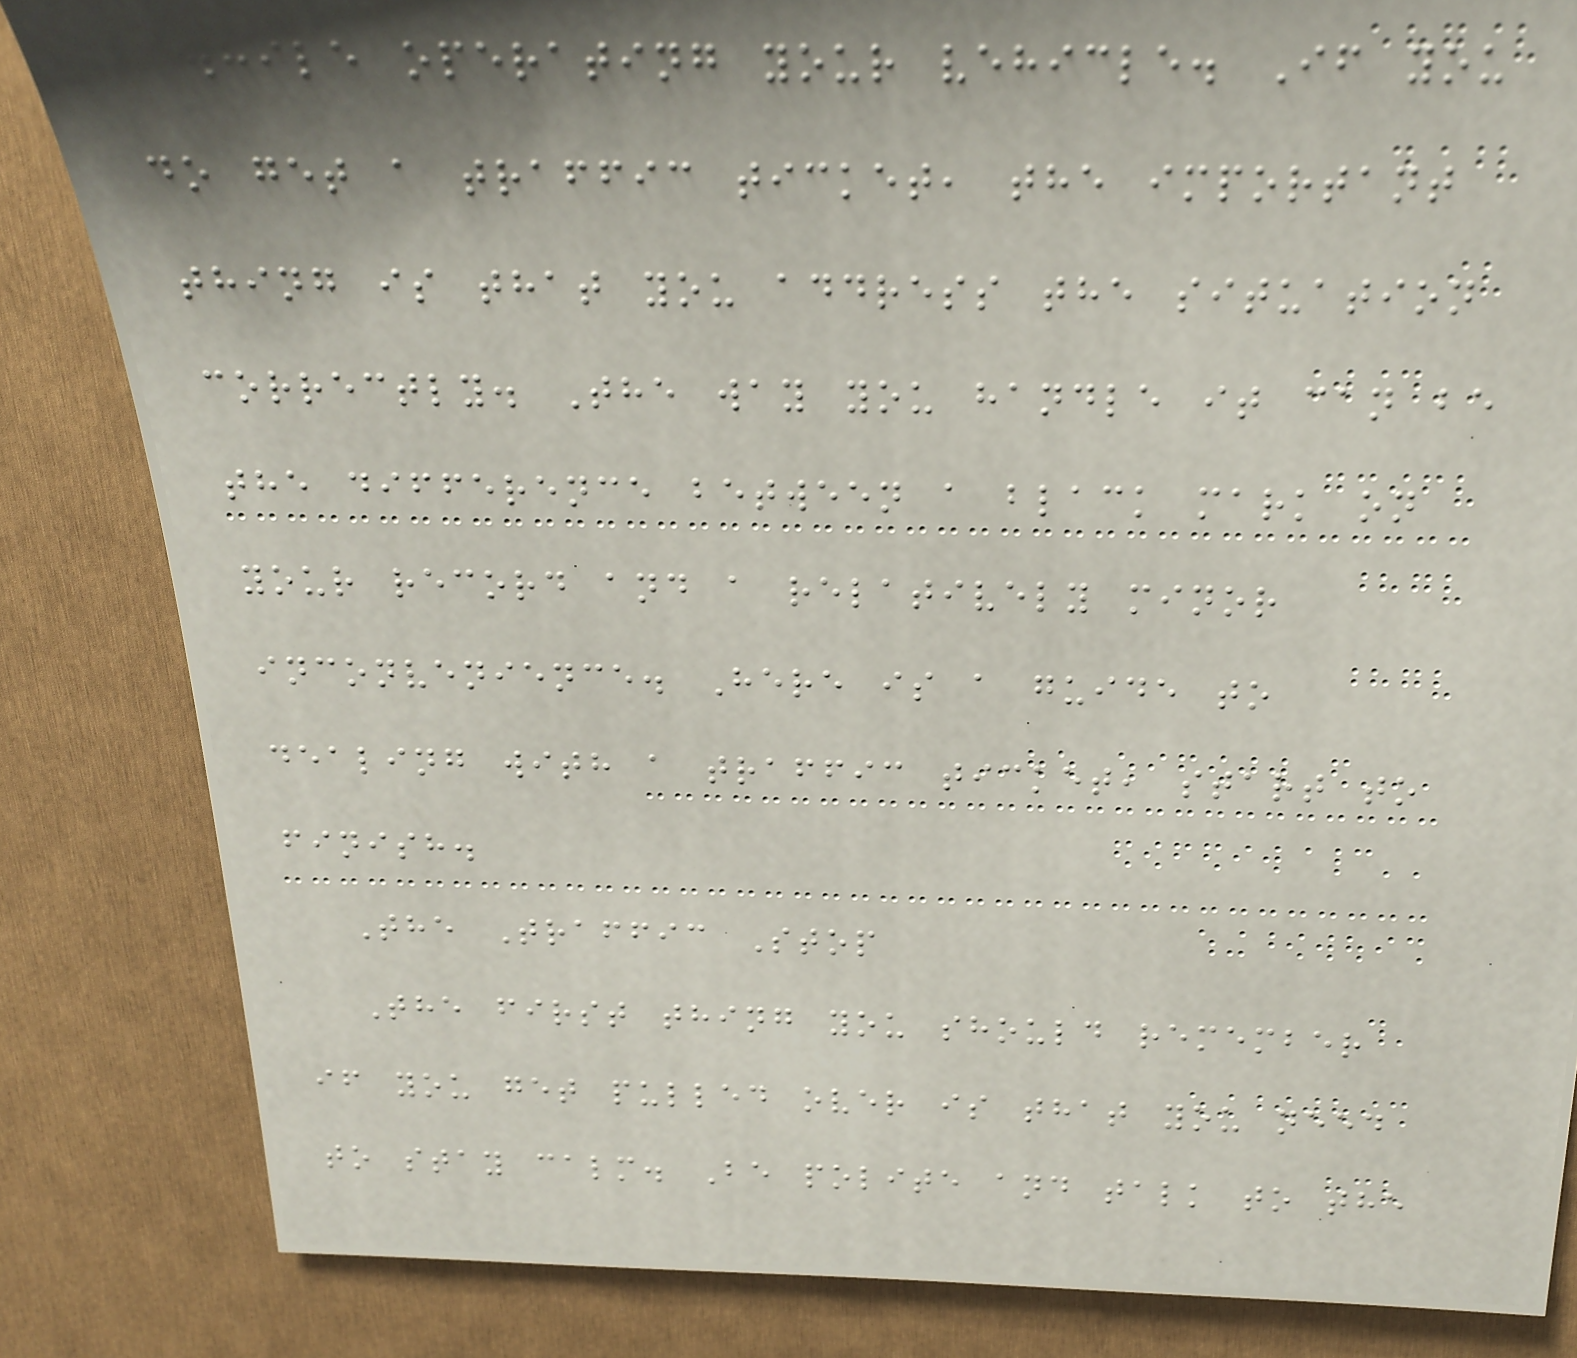while operating your vehicle. If you
do get a traffic ticket, the important
thing is that you address the situation
correctly. The way you handle it can be
the difference between a black mark on
your record and a relatively minor
inconvenience. Here is a guide to
dealing with a traffic ticket, start to
finish.
The Traffic Stop
The first thing you should remember
if you get pulled over is that you need
to stay calm. Be polite and talk to the
